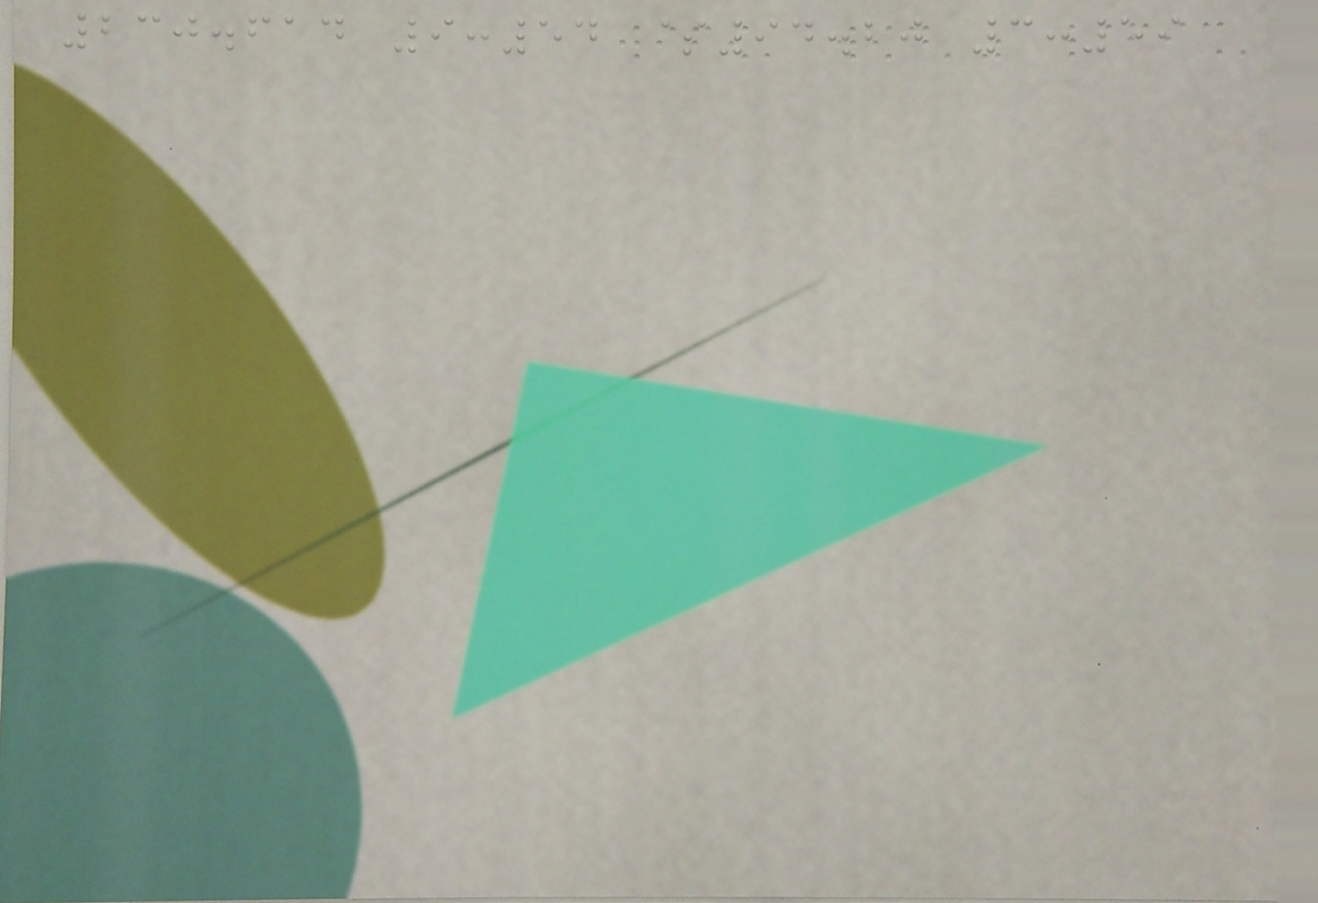230.614 9:54 $94.20 3:59
